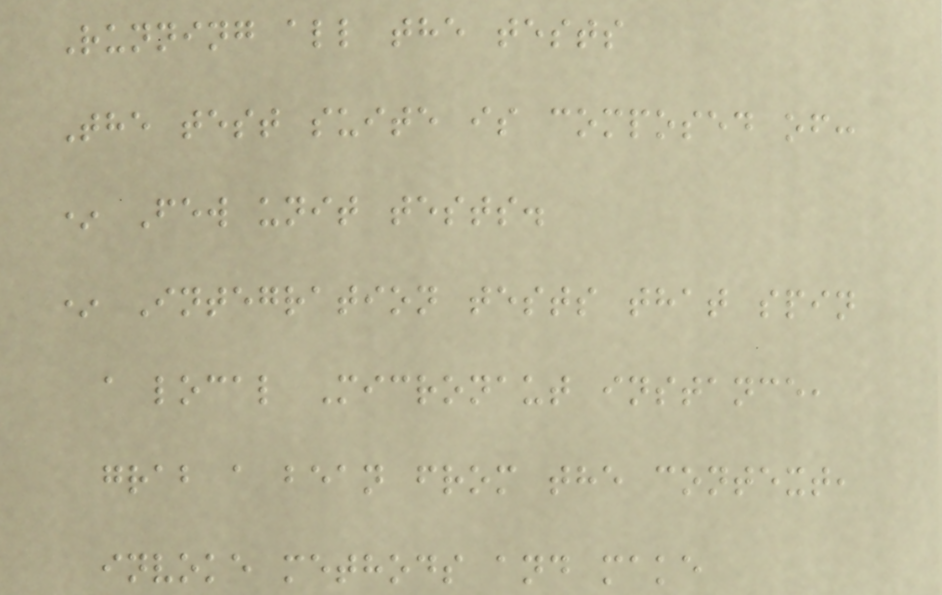Running all the tests
The test suite is composed of:
* Few unit tests.
* Integration tests that spin
a local Micronaut instance,
grab a bean from the context,
invoke methods and make
